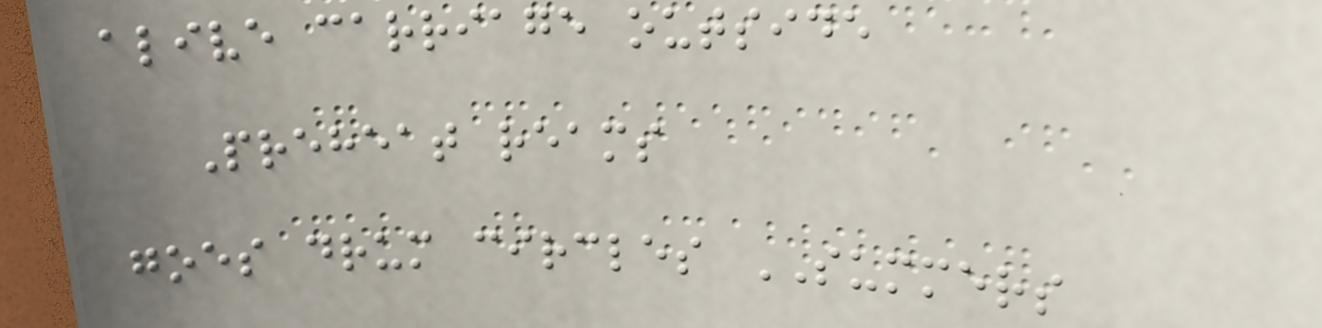alive carriage outside
Preheat reams
goes drum circles SUMMERS
